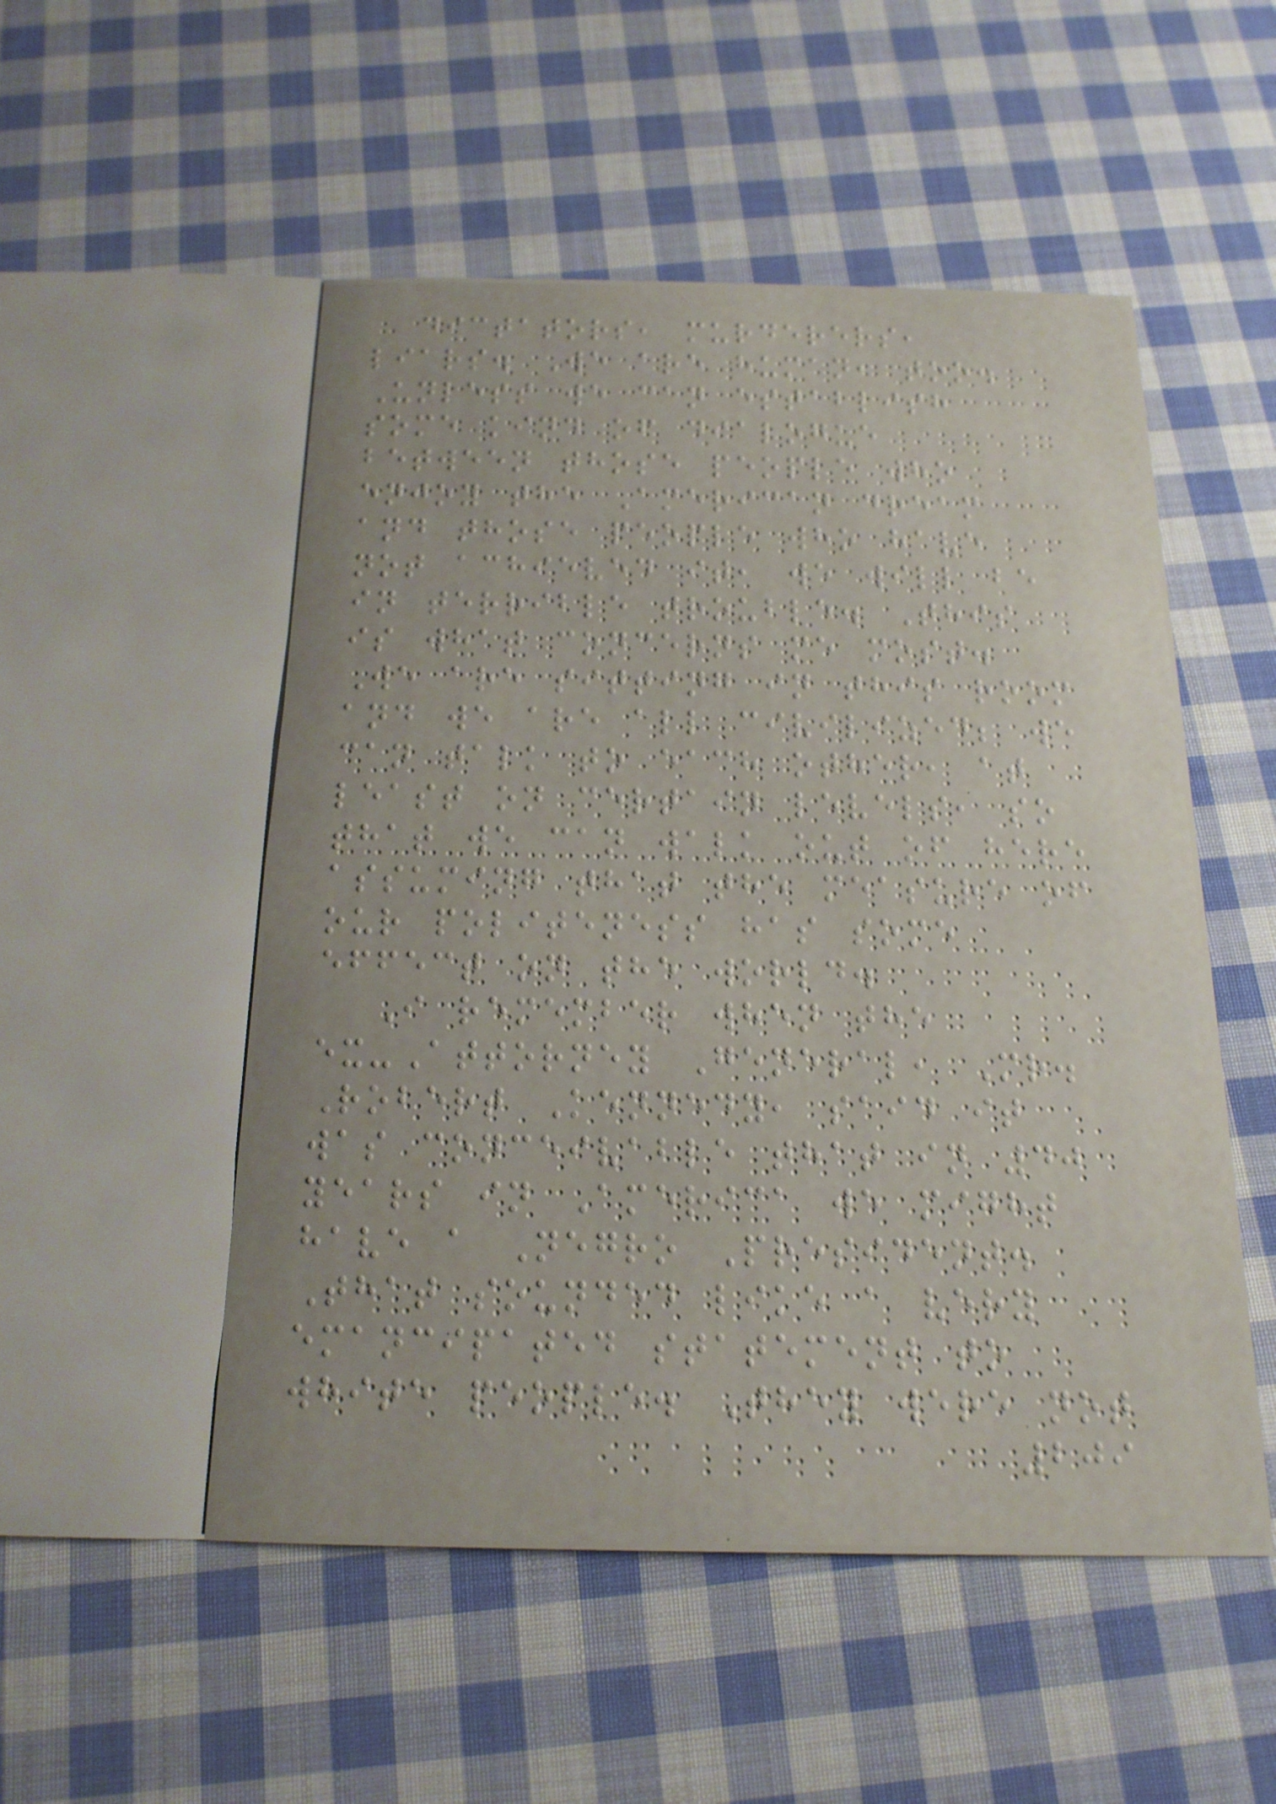dictators, murderers,
liars. We are human, too.
Unless we can establish
some kind of dialogue
between those people who
enjoy the American dream
and those people who have
not achieved it, we will be
in terrible trouble. This
is what concerns me most.
We are sitting in this room
and we are all civilized; we
can talk to each other, at
least on certain levels, so
that we can walk out of here
assuming that the measure of
our politeness has some
effect on the world.
I remember when the
ex-Attorney General, Mr.
Robert Kennedy, said it
was conceivable that in 40
years in America we might
have a Negro President.
That sounded like a very
emancipated statement to
white people. They were not
209
